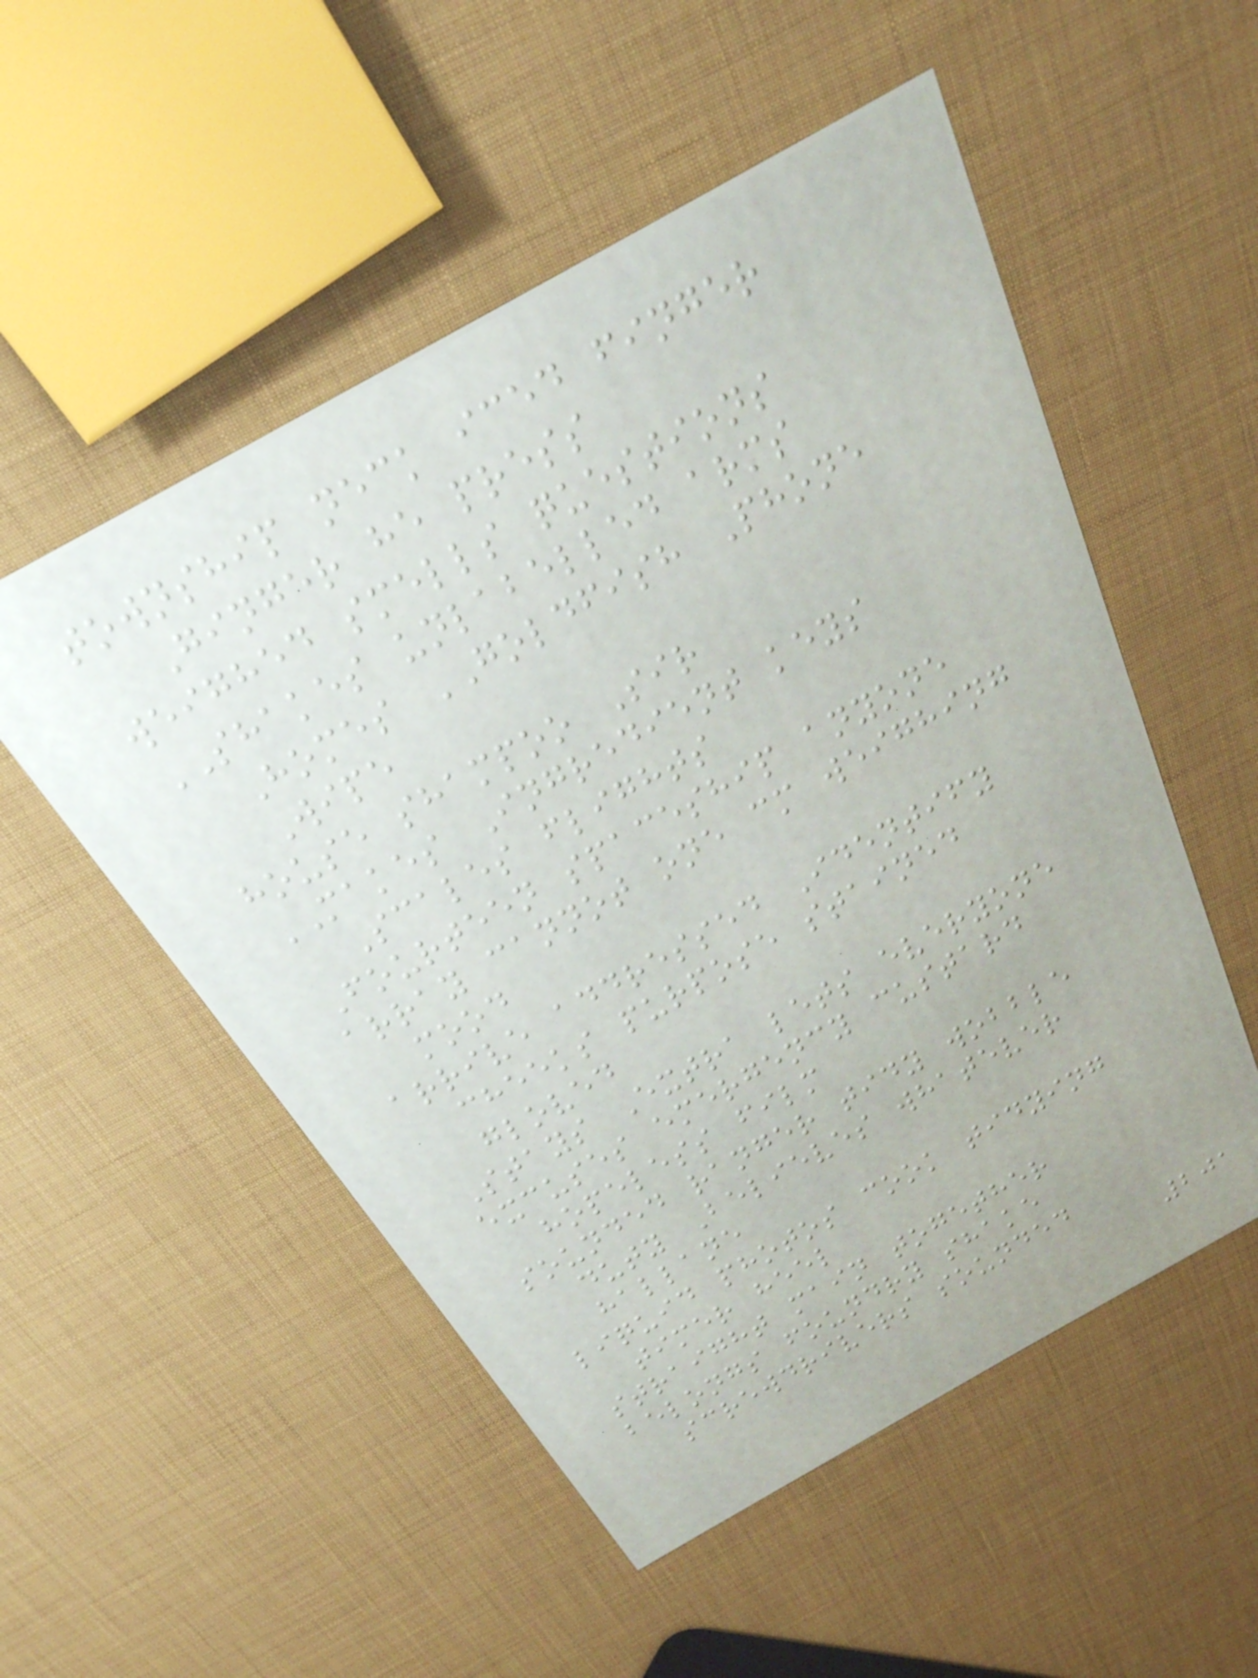township neck iced finger
Ginger he press
weighed smells questions
SHAKES unlabelled arms
Homes GOLDFISH Phone
Wipe
house shampoo Sir
MAKES Ingredient keys
Scales flights
Fourteen spaceship anyone
array cannot one cm weighing
mood
arrive addressed Identify
cheeks purpose stained
gloved
Stays Extra lets everyone
excuses emergency custard
hopeless film
sounded ranger tidy wobble
duty Believes whatever
hallane
liquid photos cook tidying
timer heel
straight main together
belongs foundry shake
screwdrivers sounded
201
